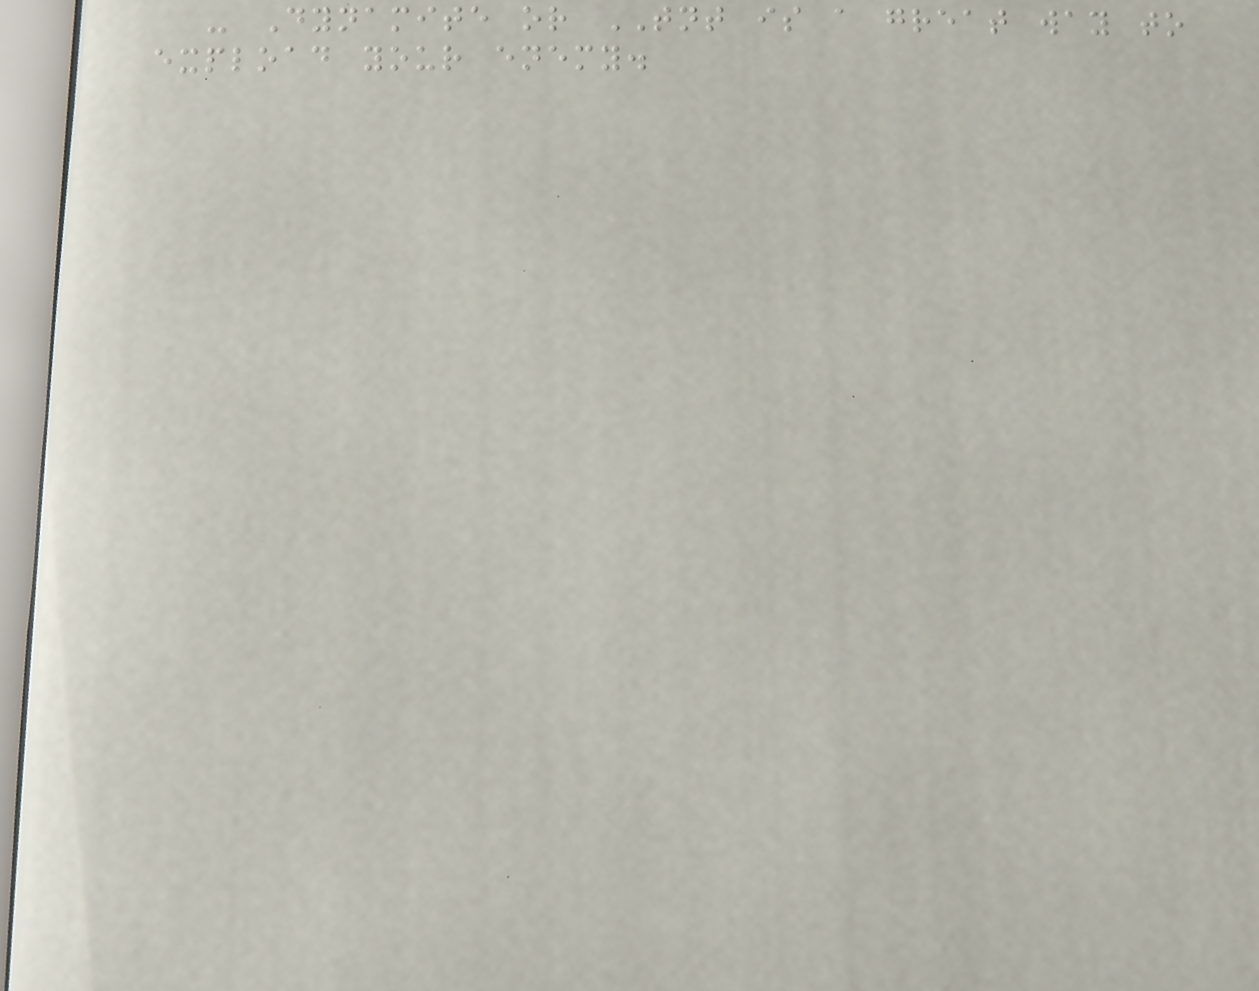- Dynamite or TNT is a great way to
expload your enemy.
